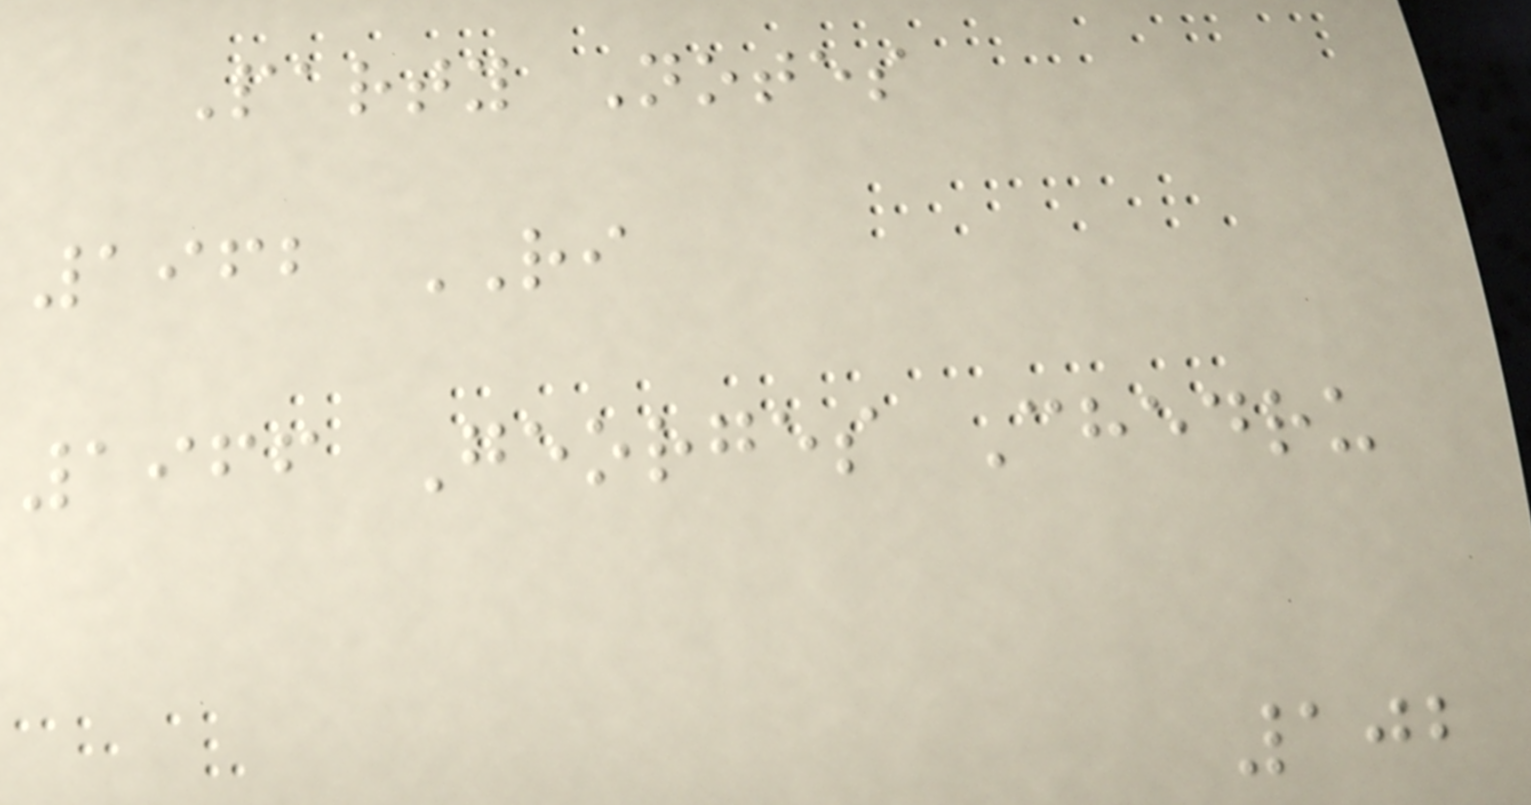Party Notes
1962 RI
1966 Georges Chedru
102
